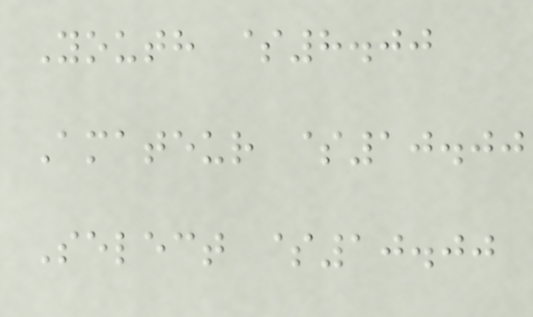Youth $8.00
Amateur $10.00
Select $10.00
